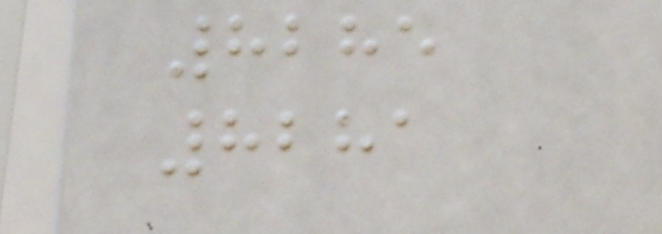8285
8281
